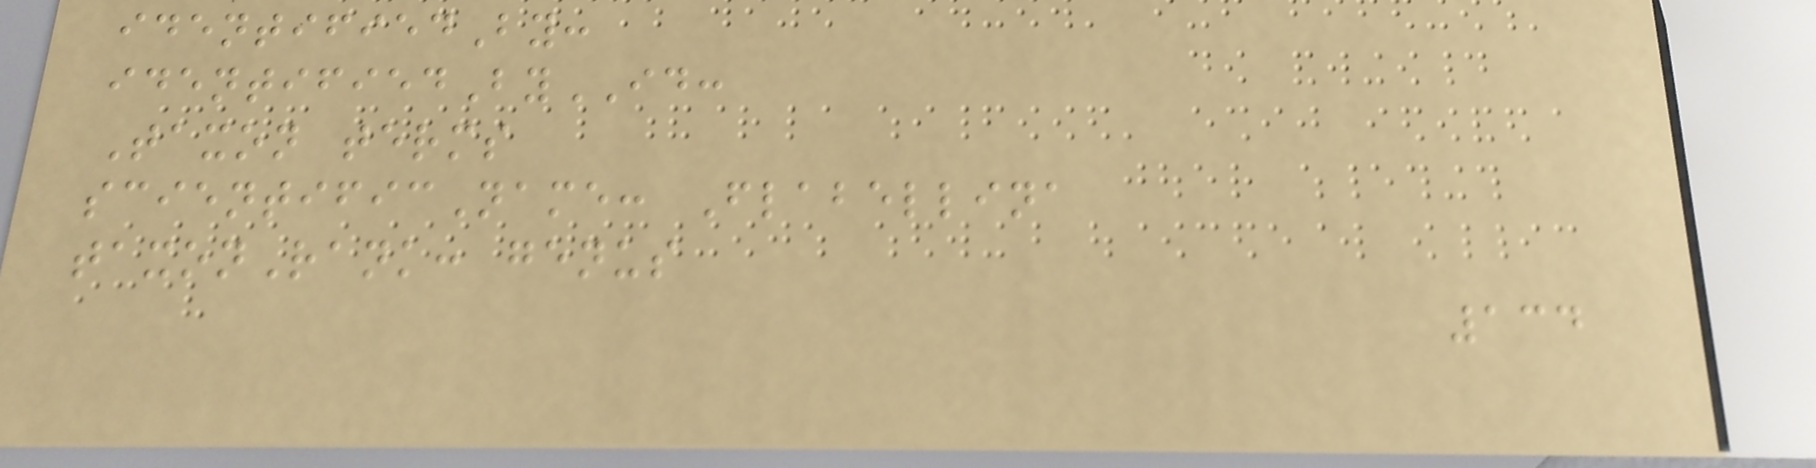identifiedBy:
identifiedByID:
Taxon terms
scientificName: Flabellina
taxonRank: genus
134
